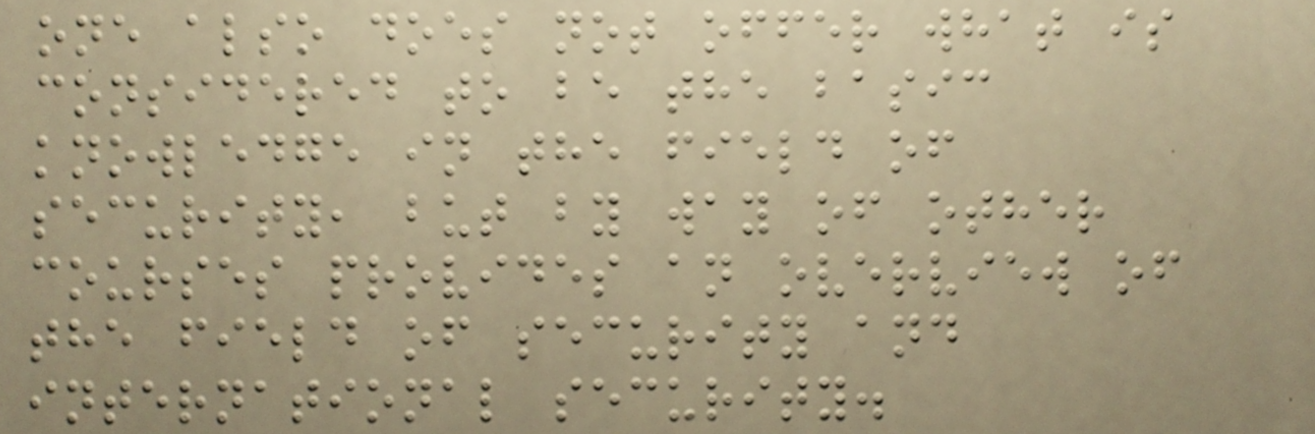one also does not offer what is
considered to be the basic
knowledge in the field of
security, but by way of other
courses provides an overview of
the field of security and
international security.
